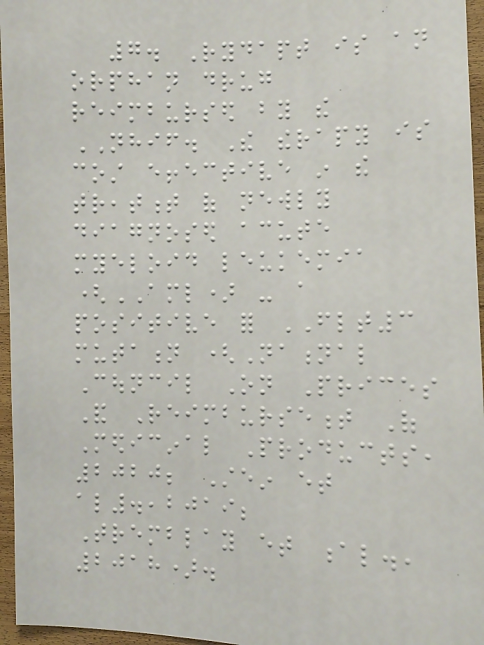7. Rydapt is an
orphan drug
reimbursed by the
NHIF. The therapy is
cost effective in the
treatment of newly
diagnosed acute
myeloid leukemia
(AML) - a
positive for FLT3
mutation (National
Council On Prices
And Reimbursement Of
Medicinal Products,
2020; Stein et
al.,2019;
Tremblay et al.,
2018).
